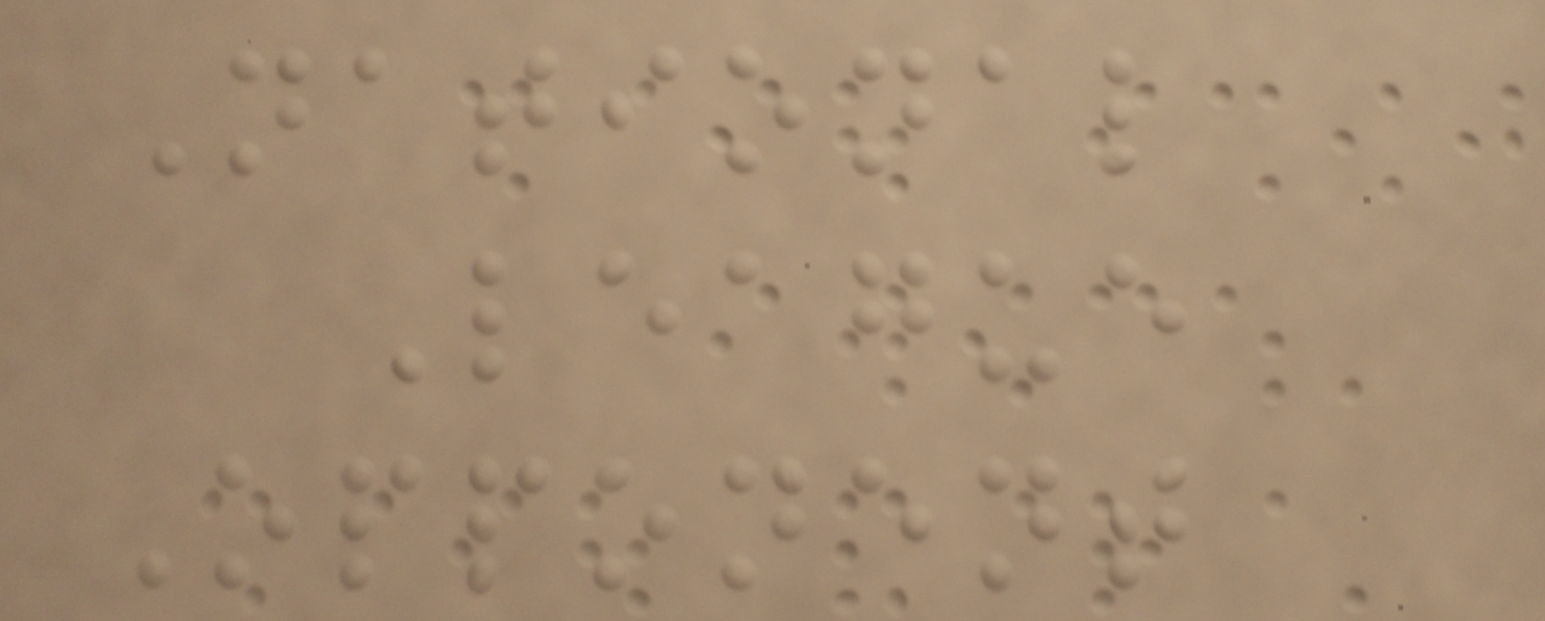National
League
Opponent
